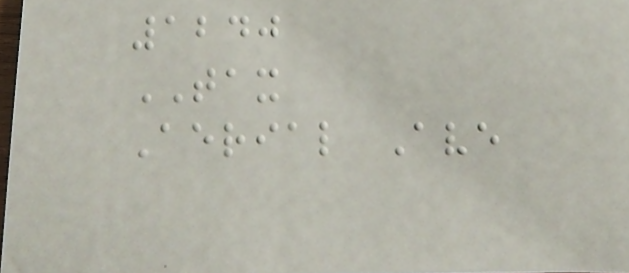1240
TAX
Aerial Ave
